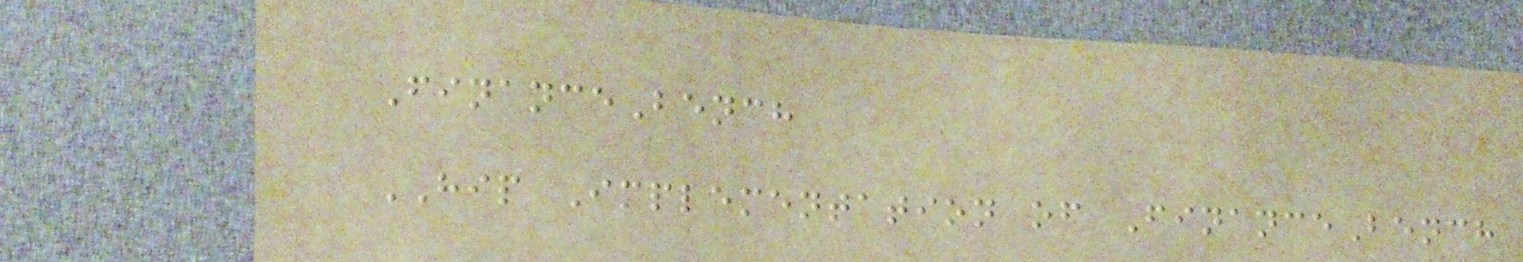FinanceBench
HIP Implementation of FinanceBench
